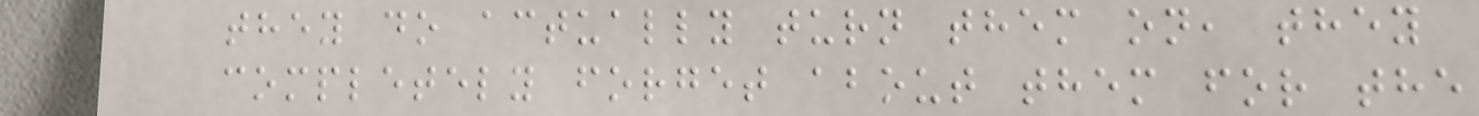they do actually turn them on, they
completely forget about them for the
